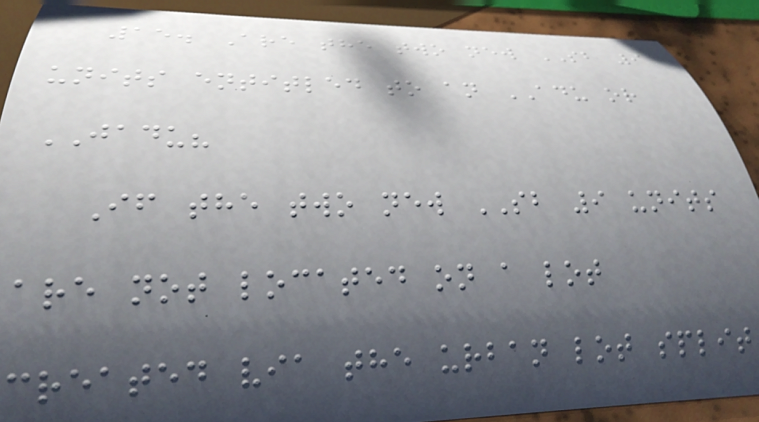15. Are the two new SB 9
units entitled to an ADU or
JADU?
If the two new SB 9 units
are not located on a lot
created via the urban lot split
